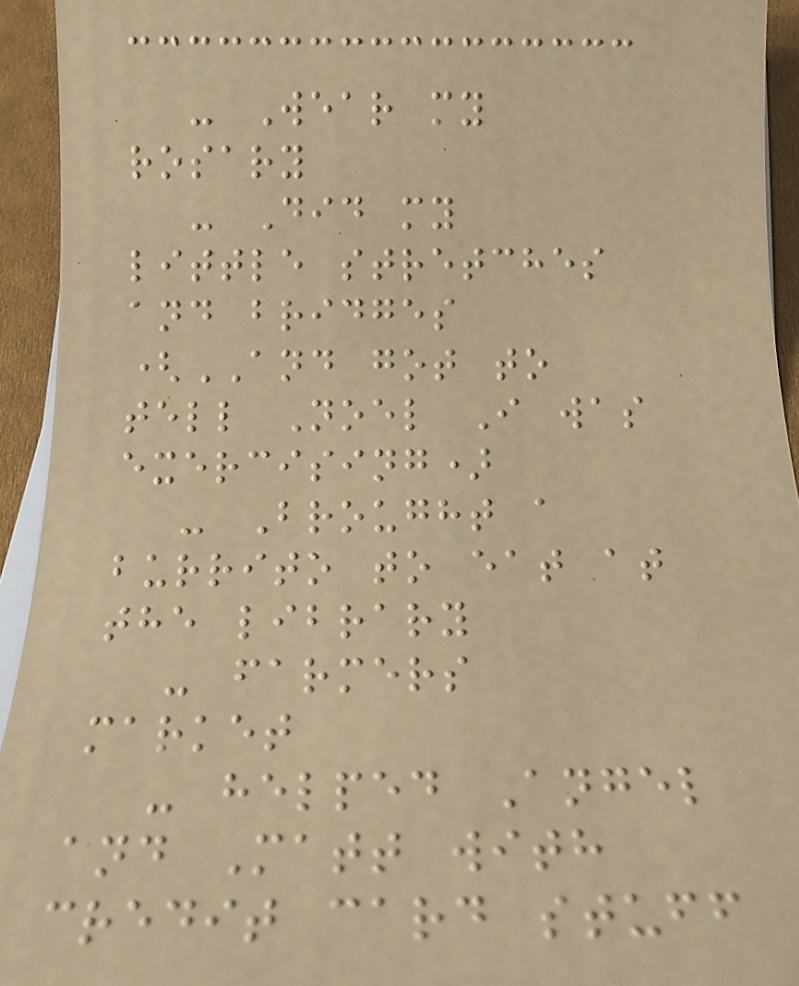- Wear my
rosary
- Did my
little stretches
and bridges
(AND got to
tell Noel I was
exercising)
- Brought a
burrito to eat at
the library
- farmers
market
- helped Angel
and Matt with
credit card stuff
